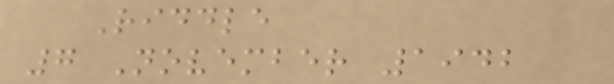Riddle
7 November 1942
